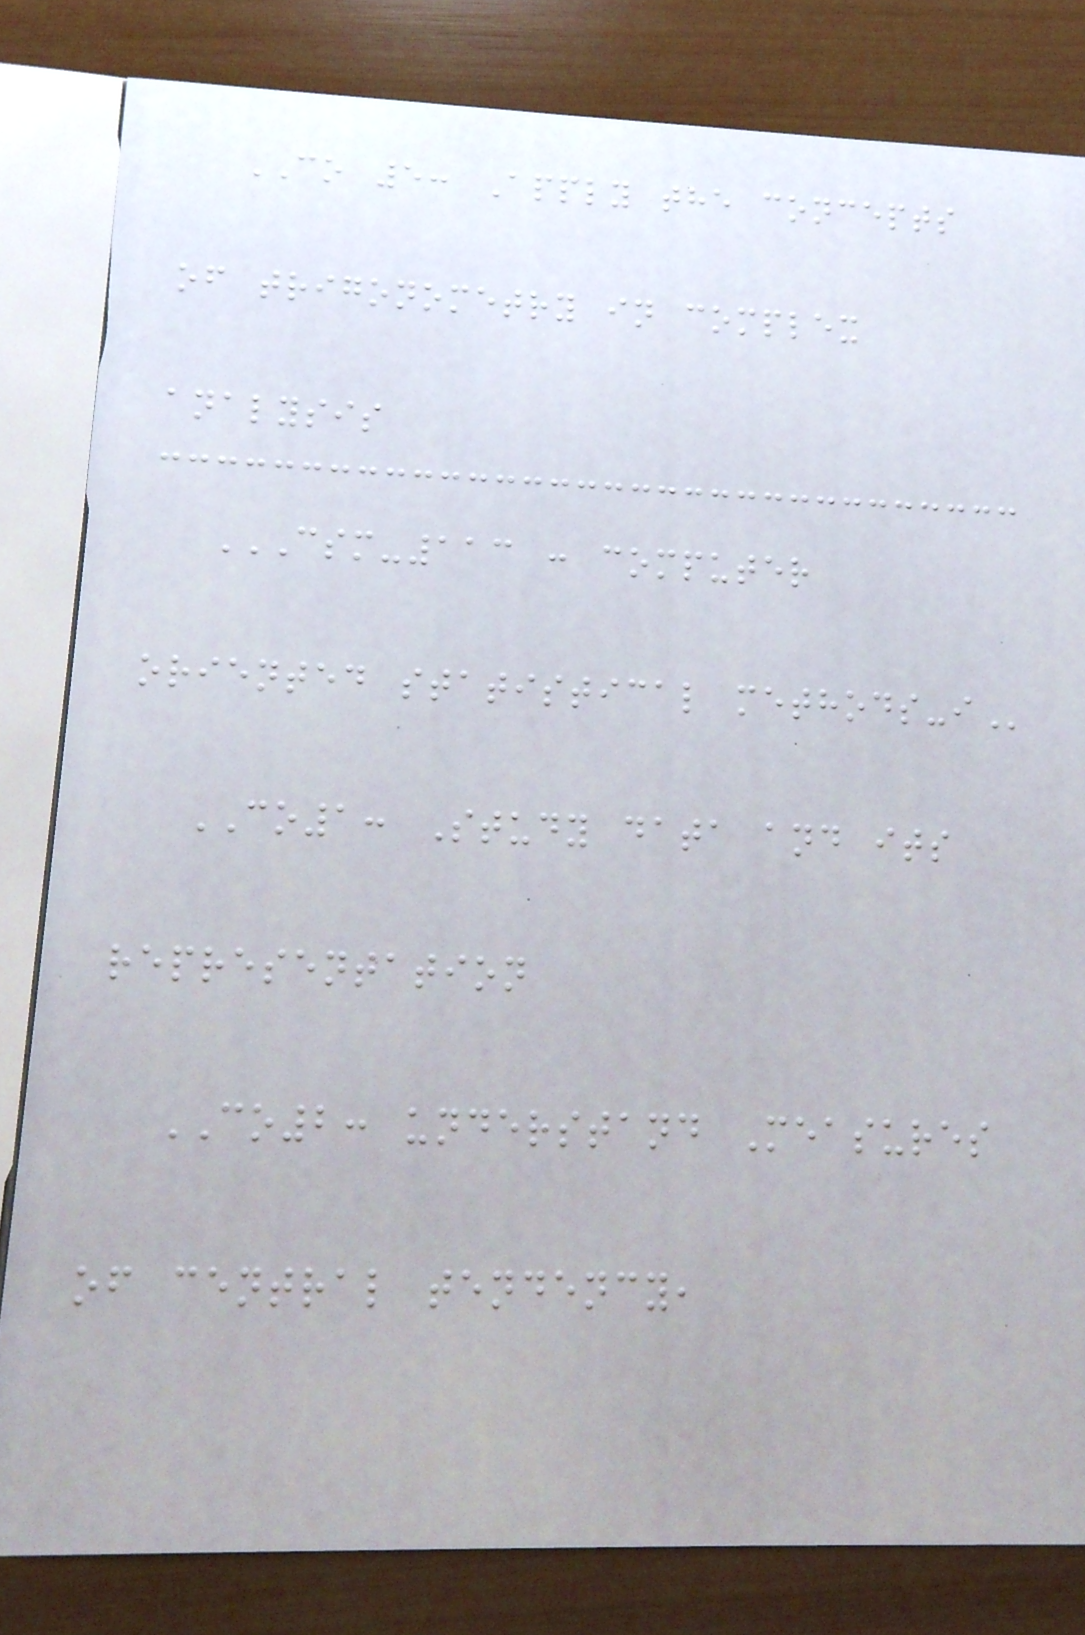CO 5: Apply the concepts
of trigonometry in complex
analysis
CSM-113 : COMPUTER
ORIENTED STATISTICAL METHODS-I
CO1: Study data and its
representation
CO2: understand Measures
of central tendency,
